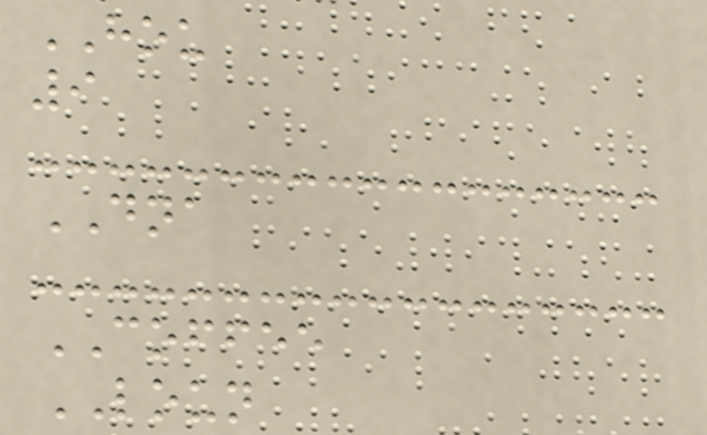HOU
9
DNA
COFFEE
LOUN
